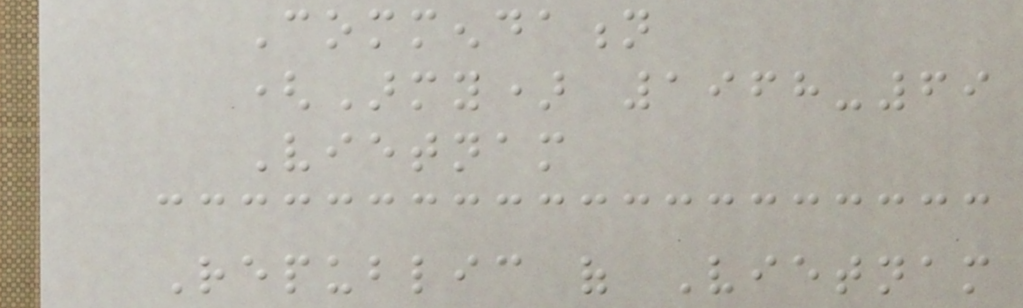Commendation
(Army) 1968-69
Vietnam
Republic of Vietnam
